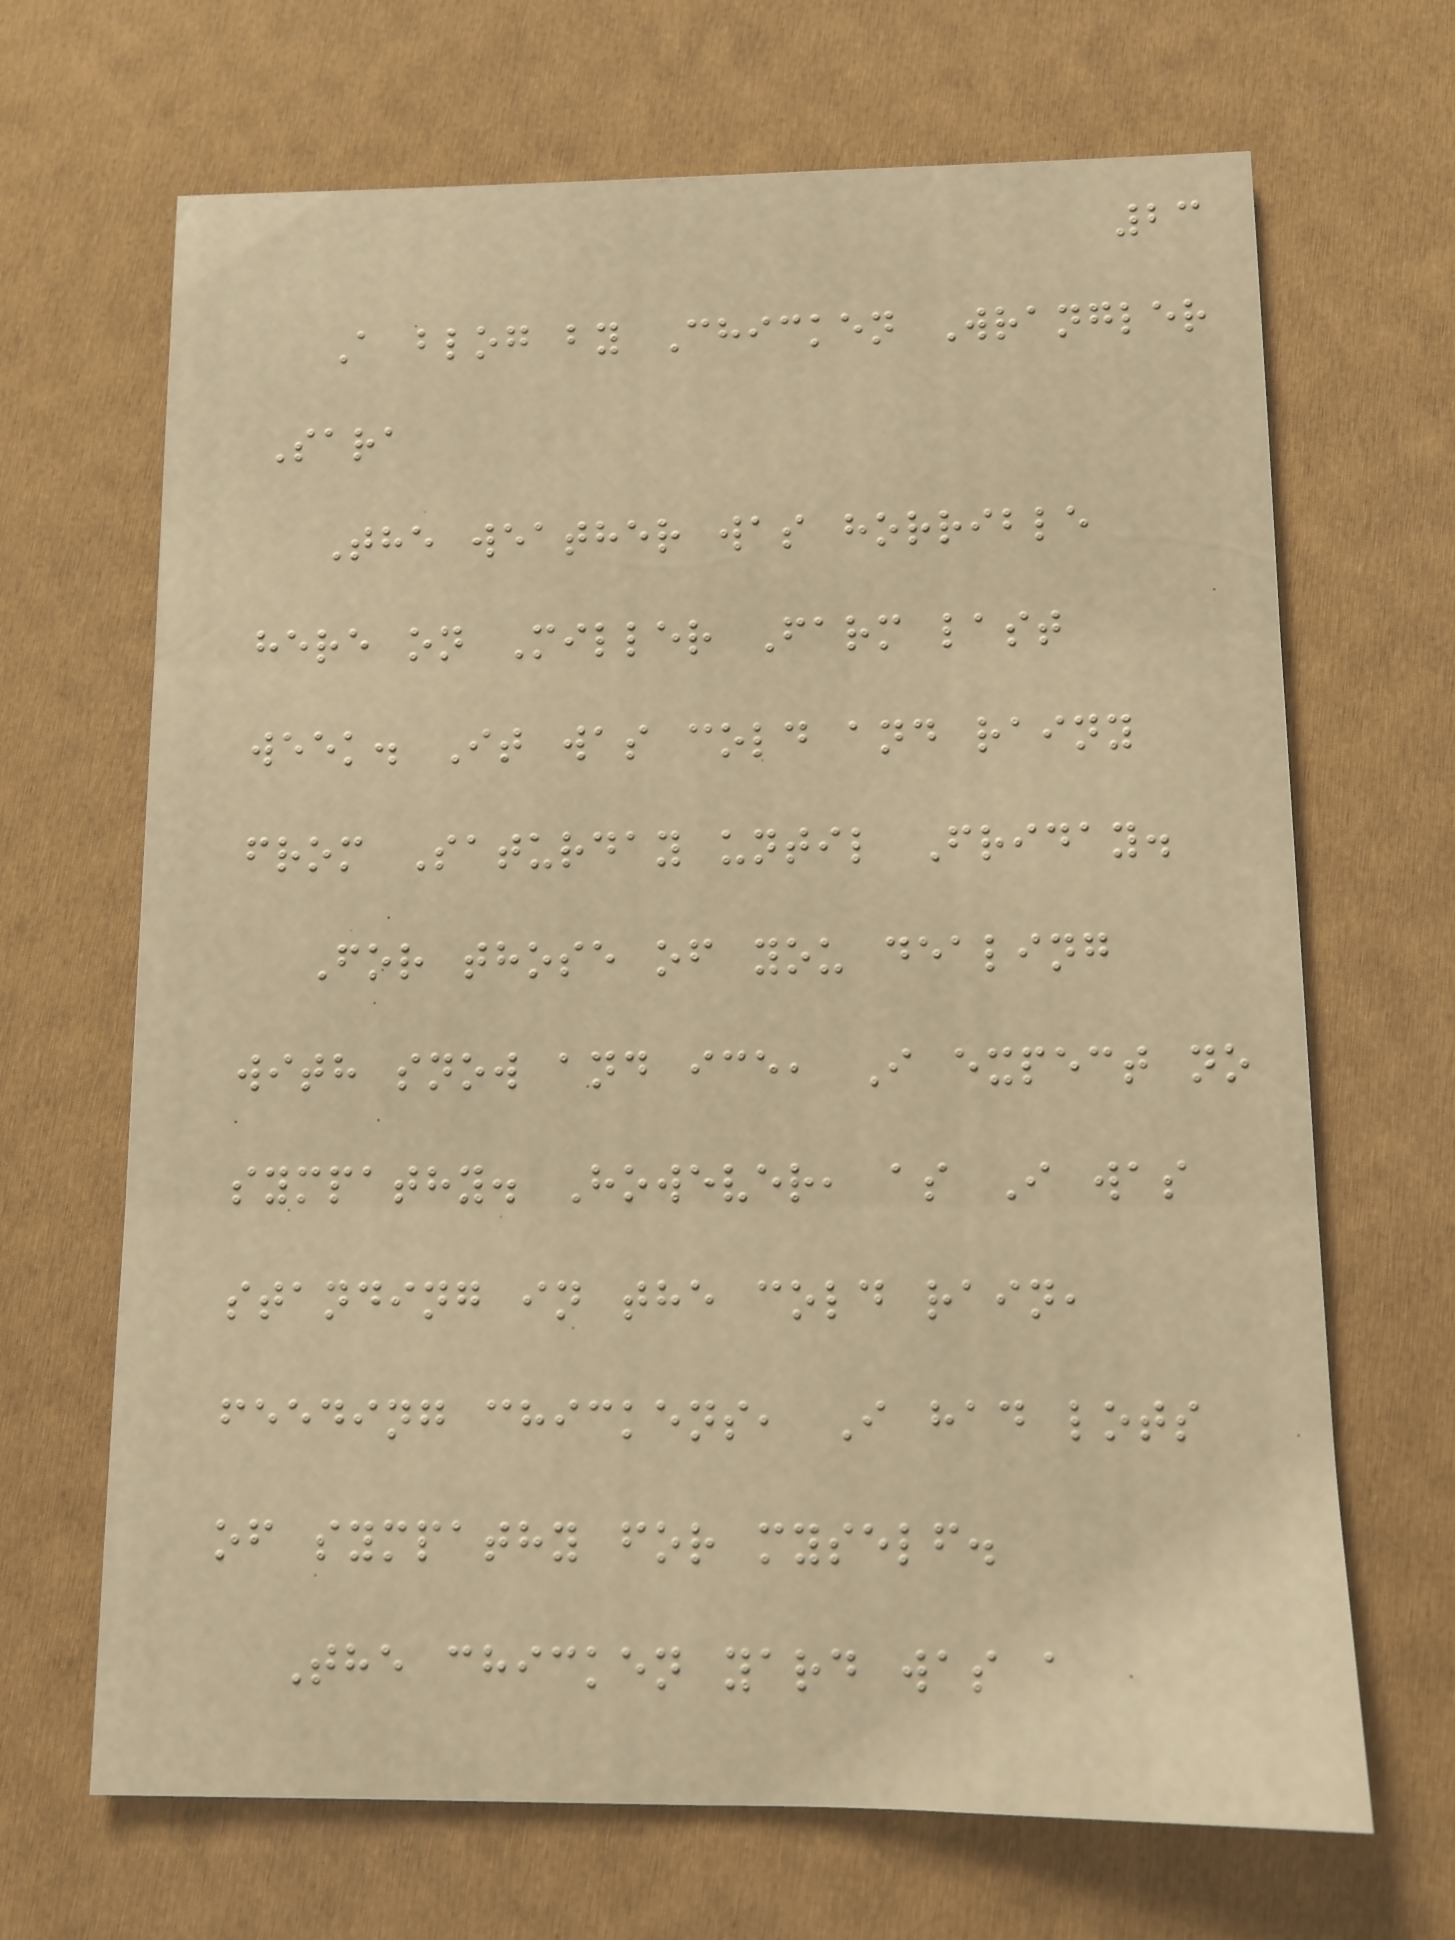23
A blog by Chicken Wrangler
Sara
The weather was horrible
here on Miller Farm last
week. It was cold and rainy
from Saturday until Friday.
For those of you dealing
with snow and ice, I expect no
sympathy. However, as I was
standing in the cold rain,
feeding chickens, I had lots
of sympathy for myself.
The chicken yard was a
